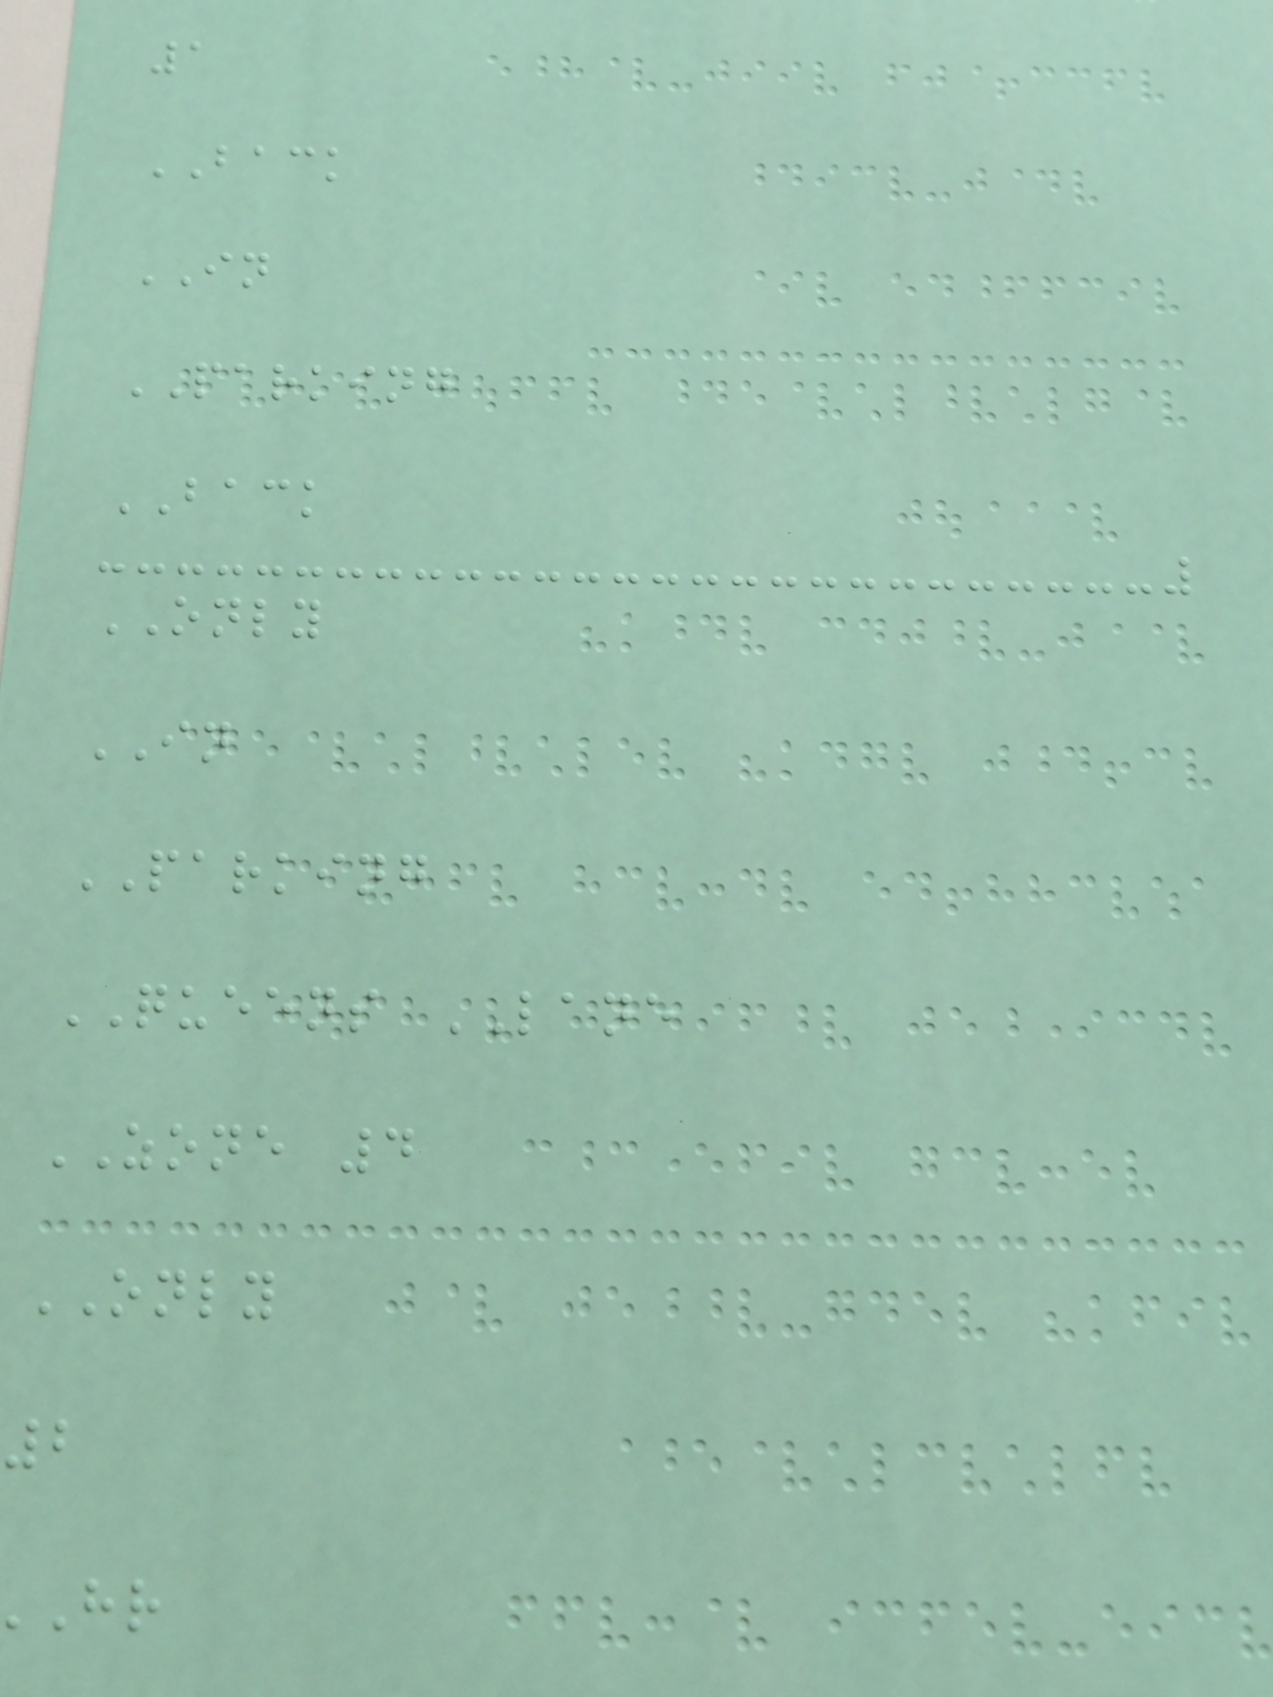1
BACK
IN
PARKING
BACK
ONLY
IN
PARKING
QUEENS LANE
ZONE 4
ONLY
2
